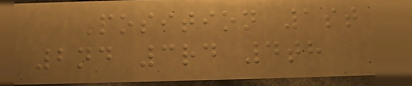Position 1st
2nd 3rd 4th
